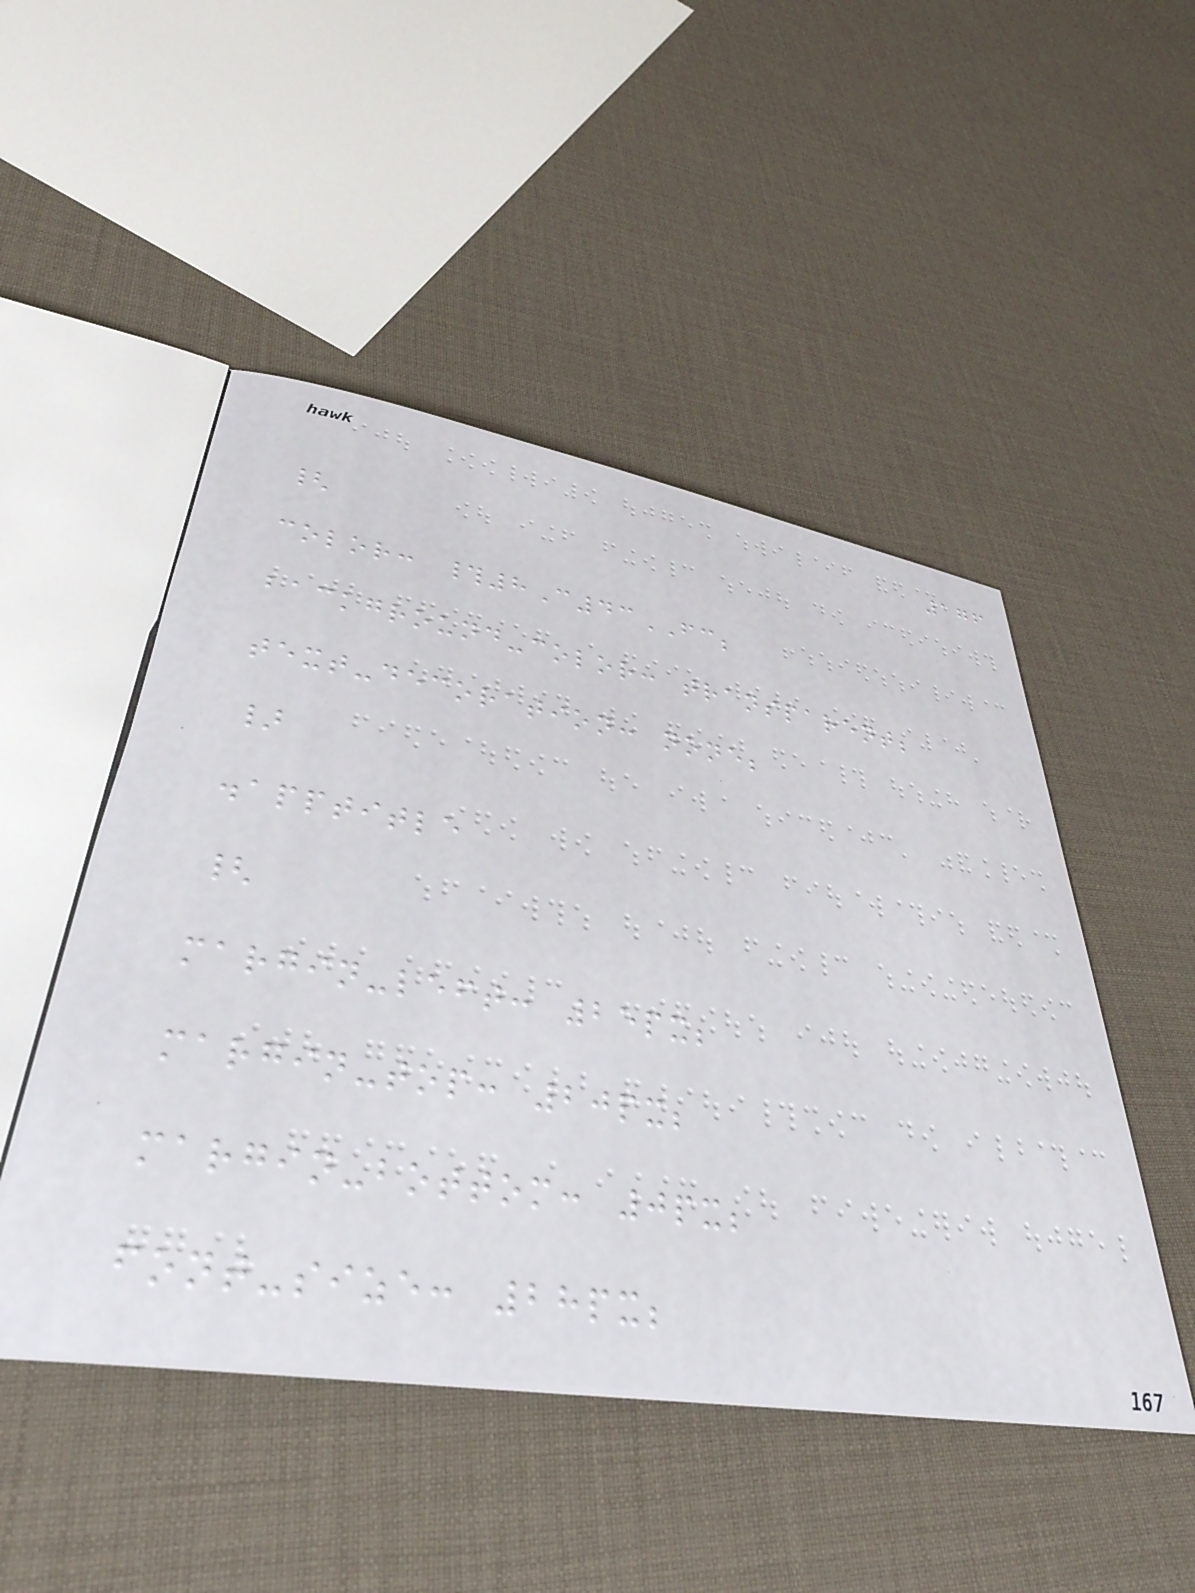176
{
color: #8C43FC;
background-color: transparent;
text-decoration: none;
}
.apptitle
{
margin-left: 25px;
margin-top: 20px;
margin-bottom: 0px;
font-size: 28px;
